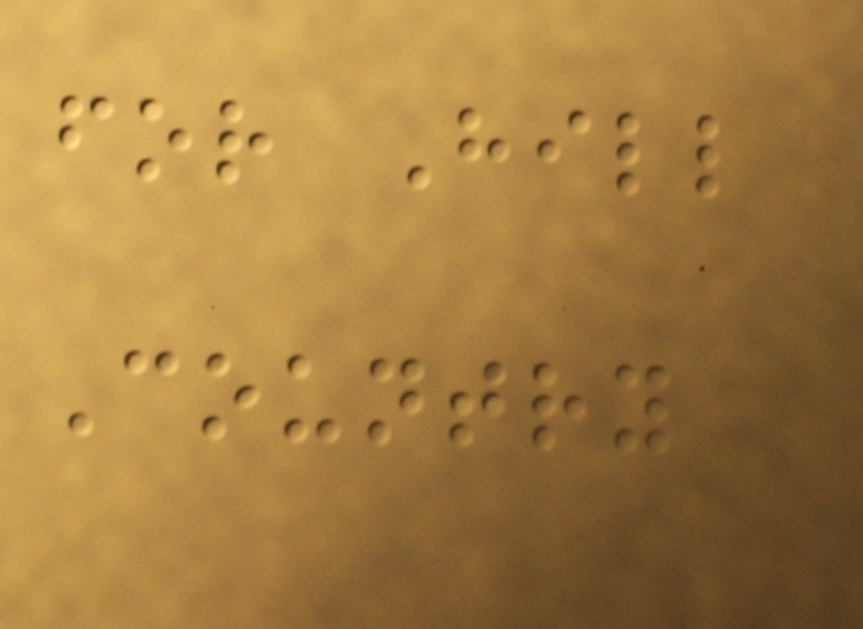for Hill
Country
